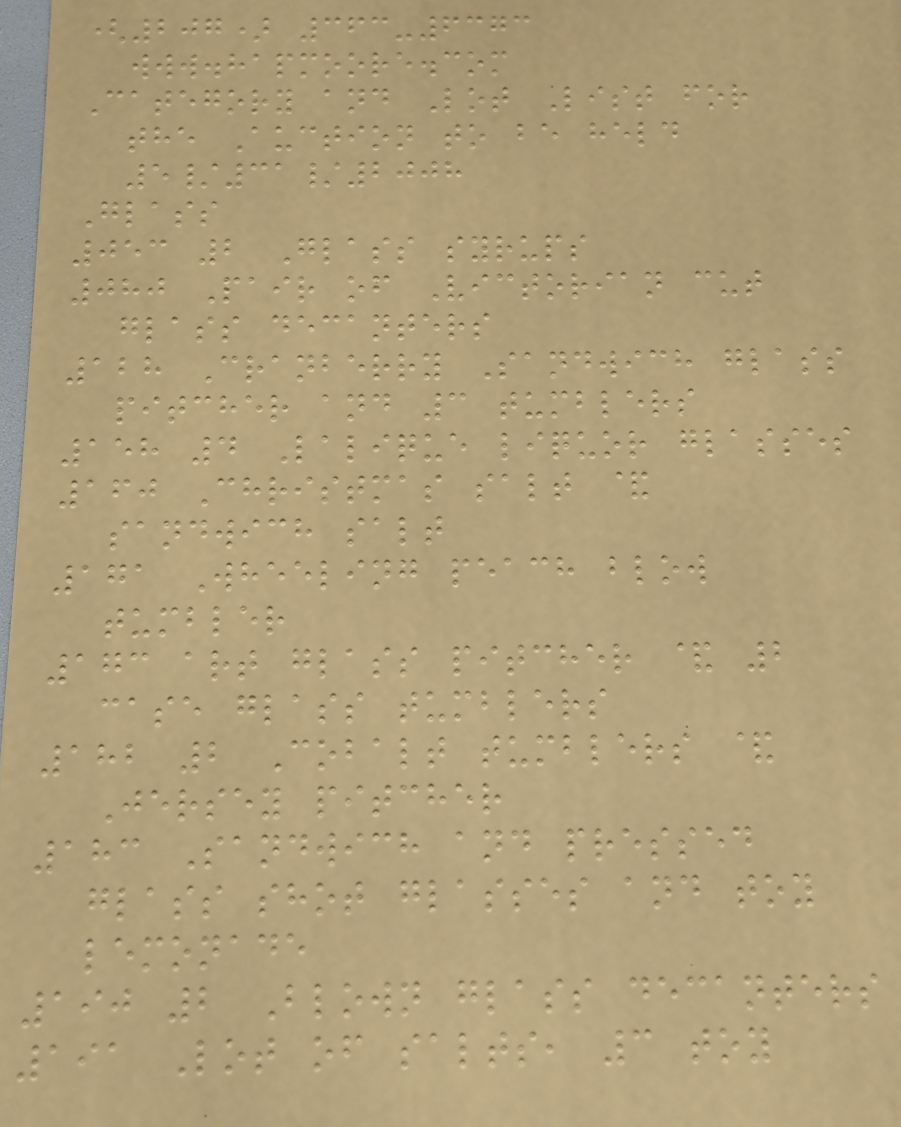(207) 363-6373
www.hapmoore.com
Category and Lot List for
the Auction to be held
5/31/2008
Glass
053 2 Glass syrups
080 Pair of Victorian cut
glass decanters
128 Cranberry Sandwich glass
pitcher and 3 tumblers
158 4 Lalique liquor glasses
160 Christmas salt &
sandwich salt
171 Wheeling peach blow
tumbler
173 art glass pitcher & 2
case glass tumblers
182 2 Cobalt tumblers &
Jersey pitcher
183 Sandwich and pressed
glass shot glasses and toy
lemonade
190 2 Blown glass decanters
191 Lot of salts, 3 toy
